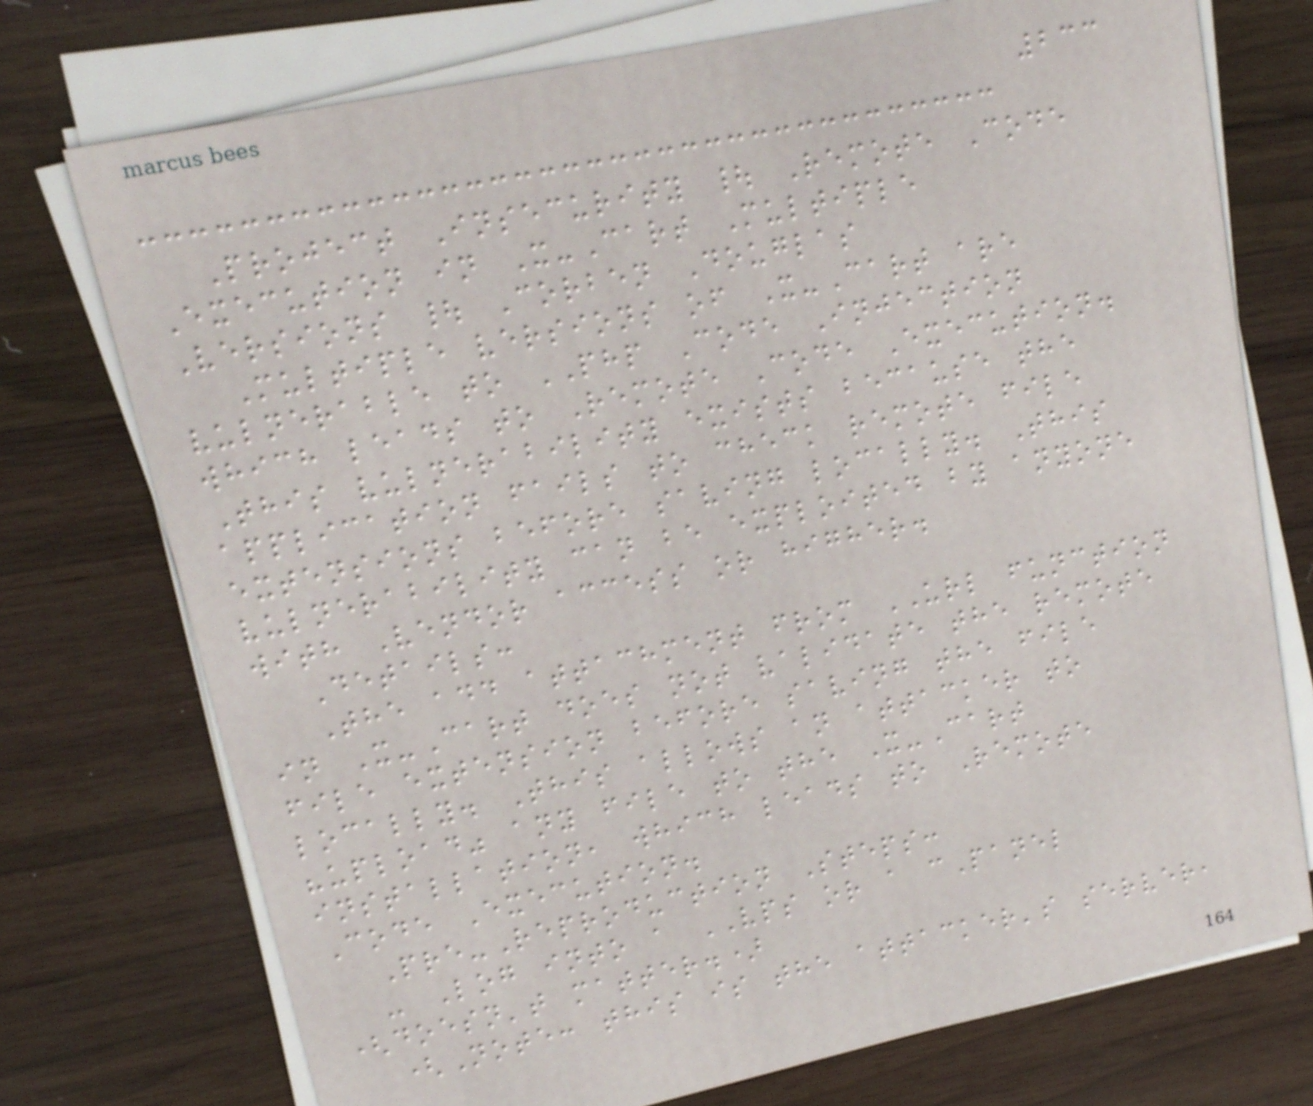233
Project Insecurity | Remote Code
Execution in X-Cart Multiple
Versions | Corben Douglas
Multiple versions of X-Cart are
vulnerable to PHP Code Injection
which leads to Remote Code Execution.
This vulnerability exists because the
application fails to check remote file
extensions before saving locally. This
vulnerability can be exploited by anyone
with Vendor access or higher.
Details:
The add attachment from URL function
in X-Cart does not validate the remote
file extension before saving the file
locally. This allows an attacker to
"upload" any file to the X-Cart
installation, which leads to Remote
Code Execution.
Pre-Reproduction Steps:
- Log into a VPS or a cPanel
(doesn't matter.)
(Note: this is the attacker's server,
